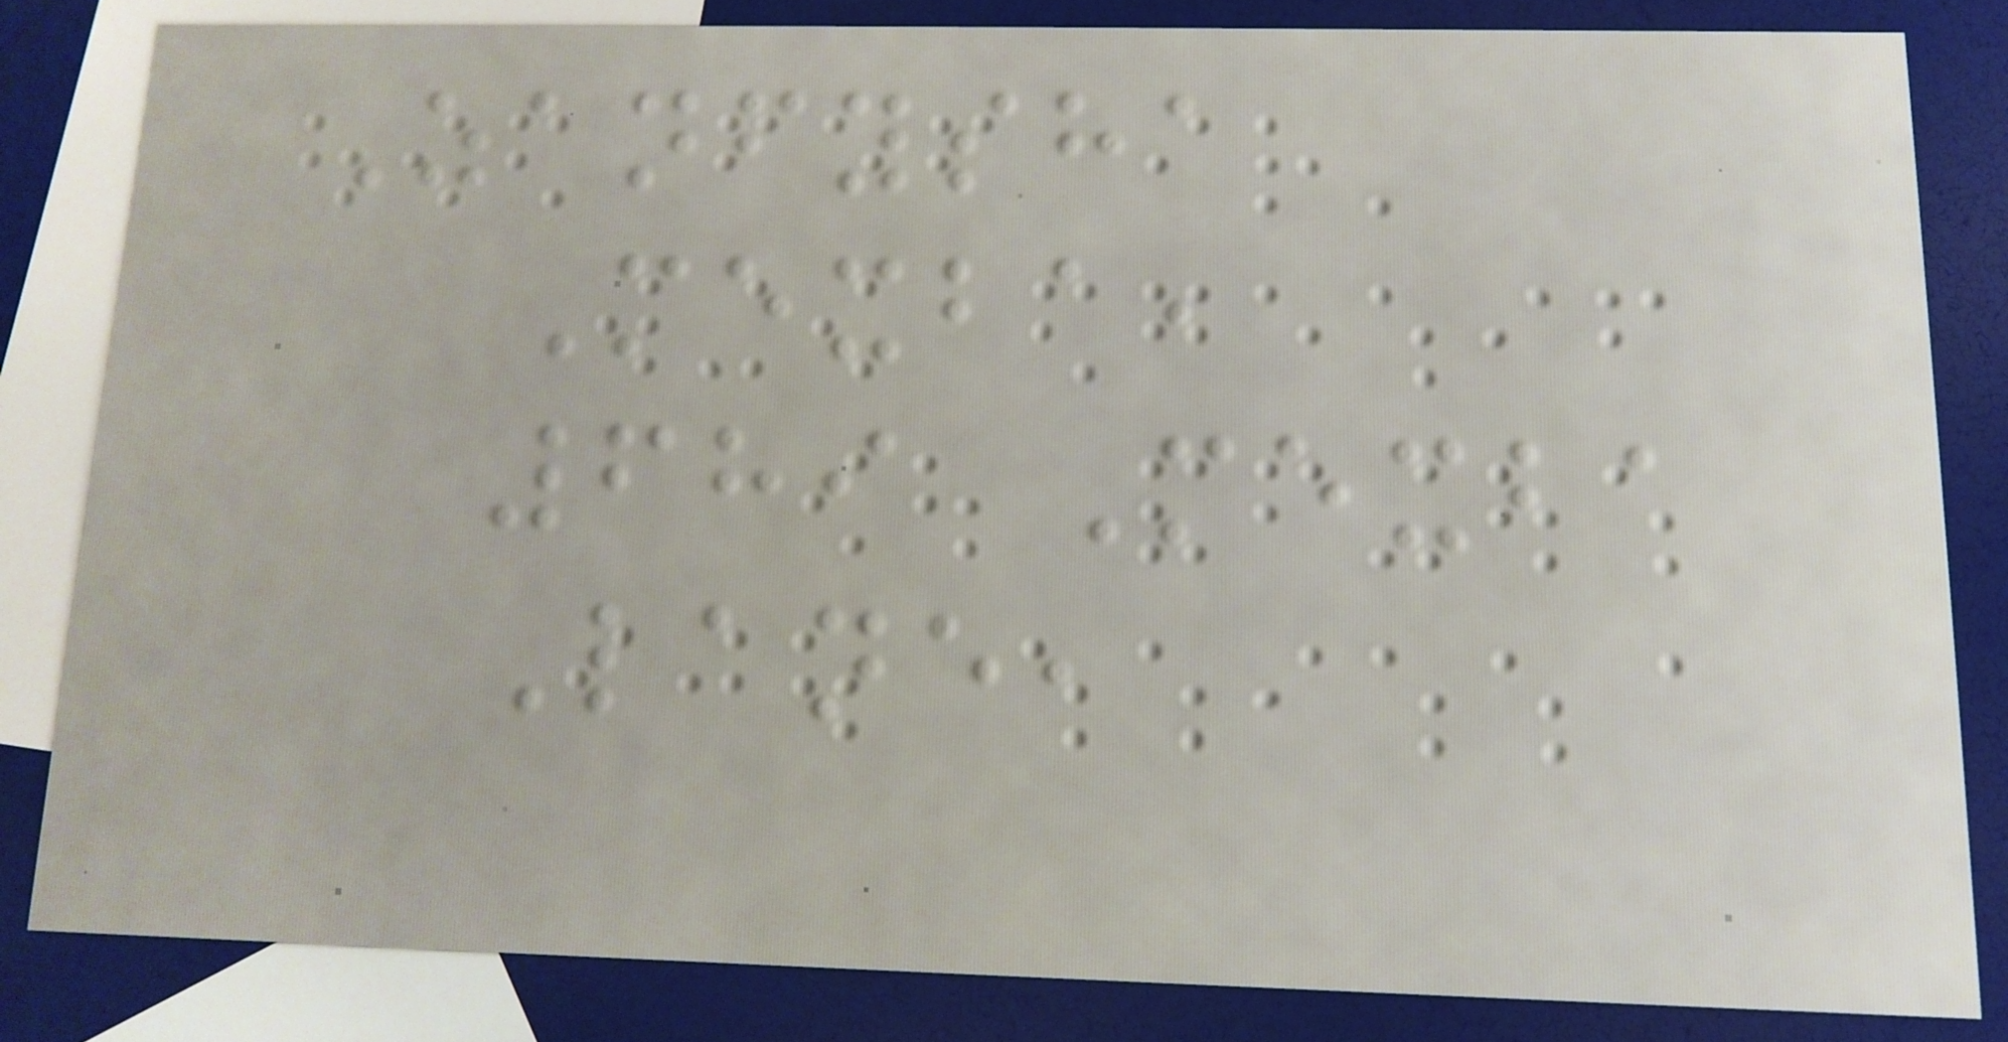Zanfysha
Mexba,
689 Mexba
Lane,
